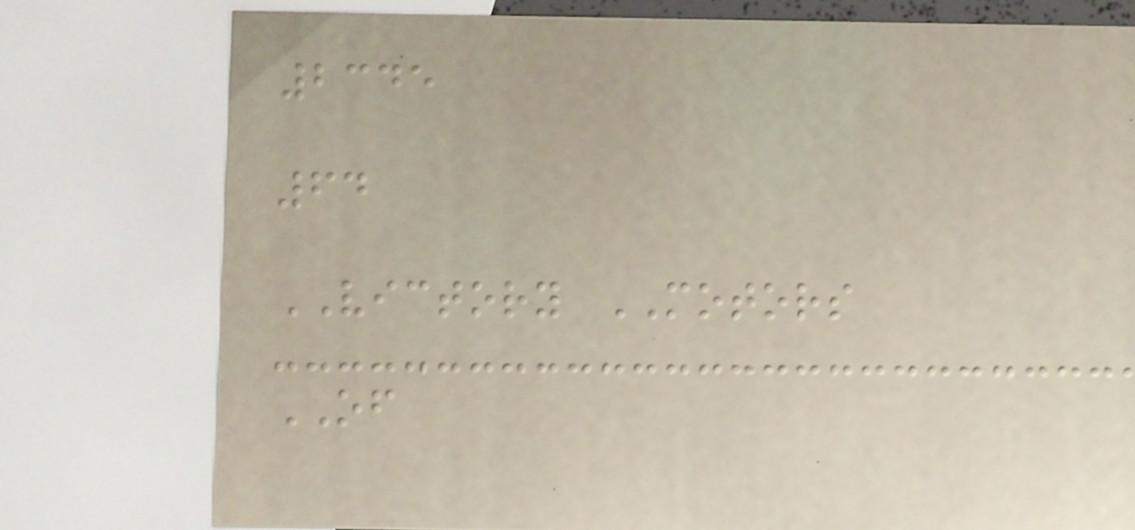2345
64
VICTORY MOTORS
OF
